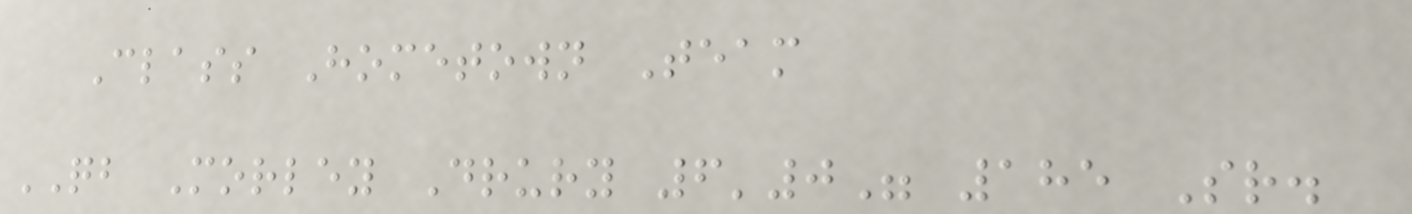Class Hometown Team
QB Morley Drury 6'0" 185 Sr.
